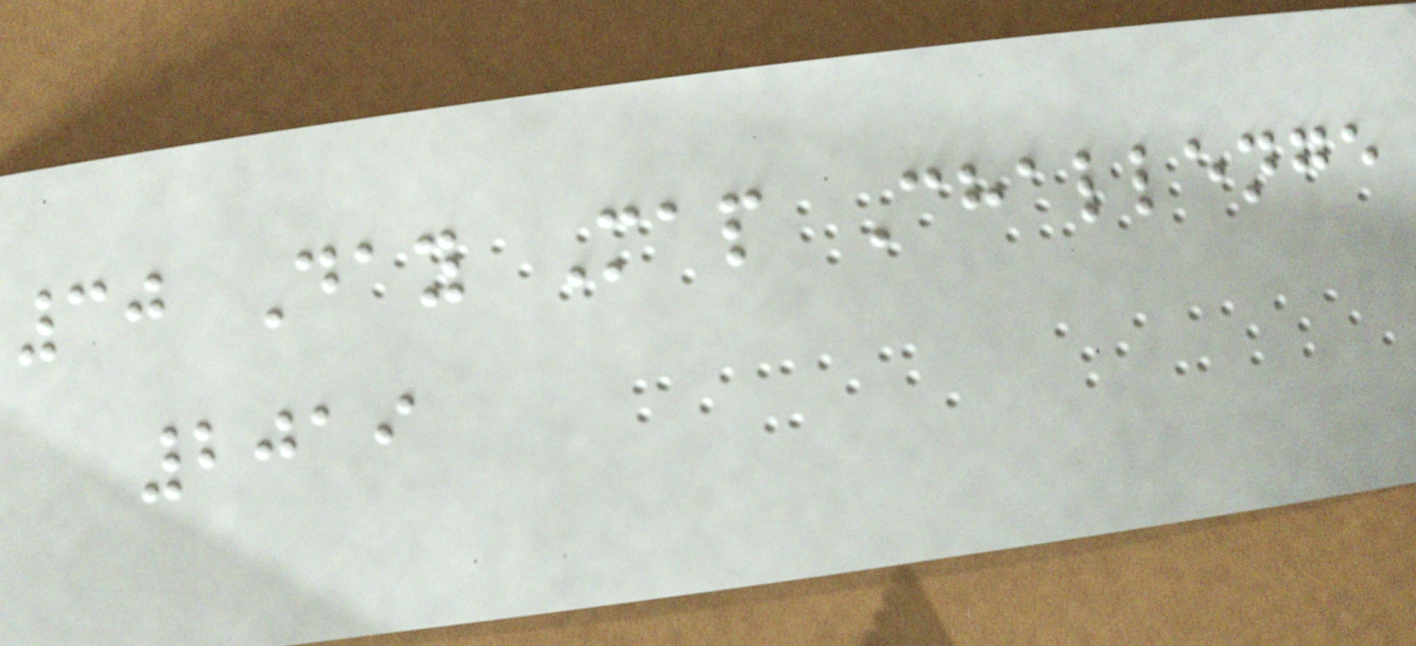30 Day Map Challenge
2019
